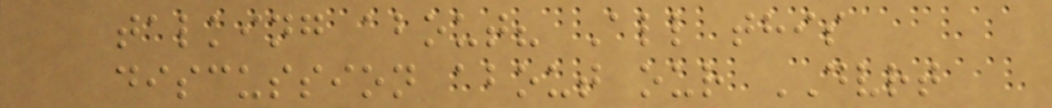talking about? All this
discussion about our DVRT
